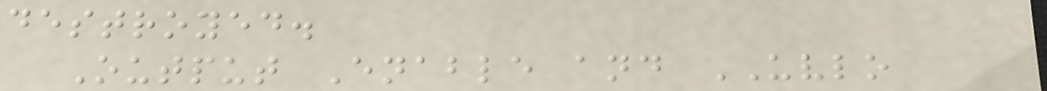destroyed.
Output Enable and UVLO
